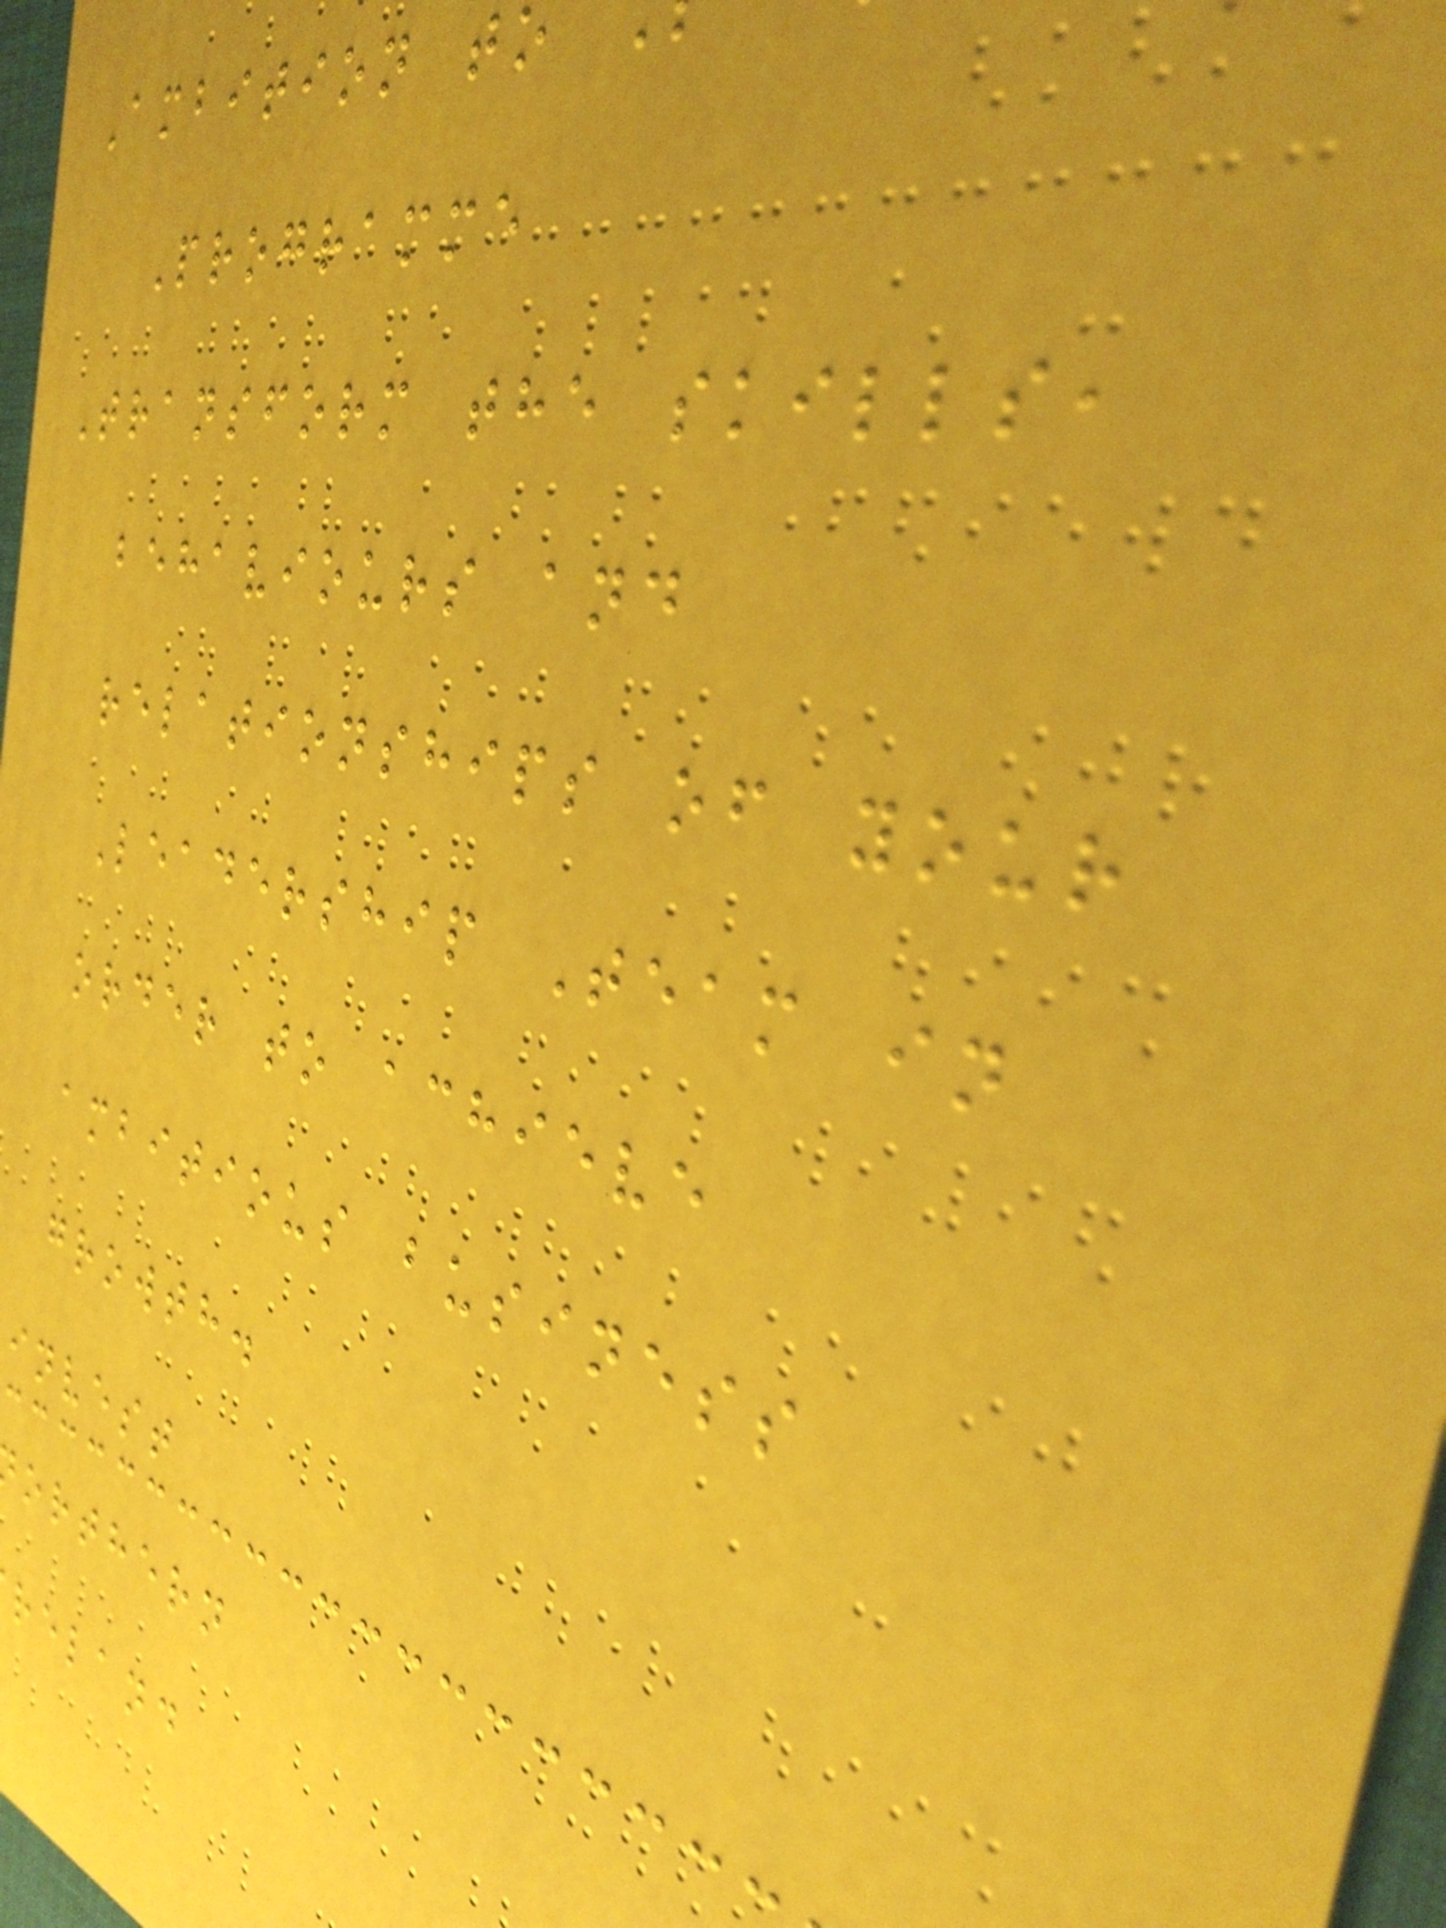Ambition to
Programme
Transform the skills,
behaviours and
relationships of your
Leadership Team in
order to achieve
ambitious business
growth.
invest
orthern
reland
